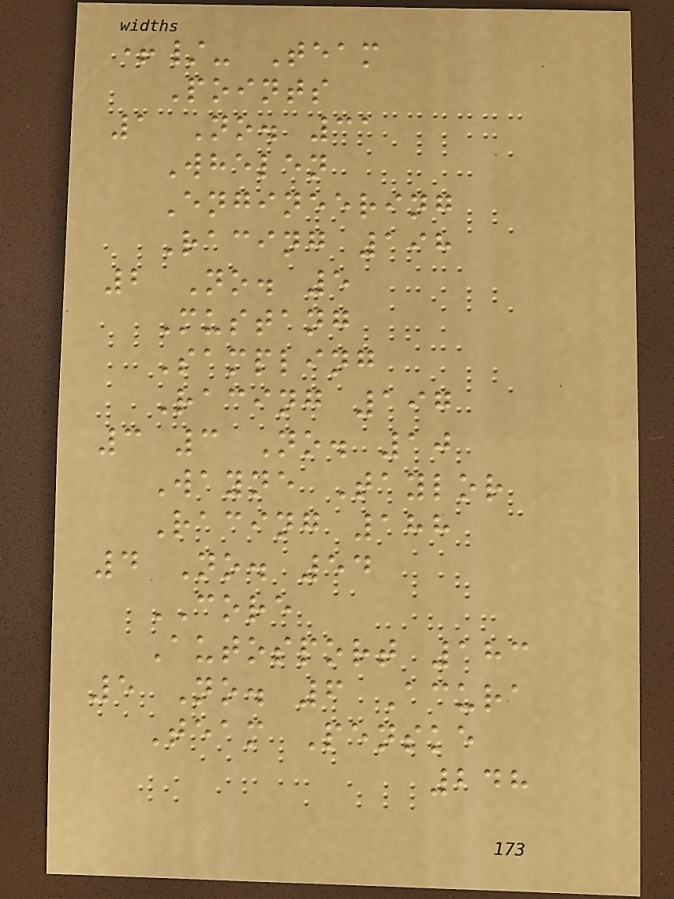+/- Team
Points
1 No. 31
Whelen
Engineering
Racing 198
2 No. 5
Mustang
Sampling
Racing 197
3 3 No. 10
Wayne Taylor
Racing 188
4 No. 54
CORE
Autosport 183
5 No. 6 Acura
Team Penske
248
